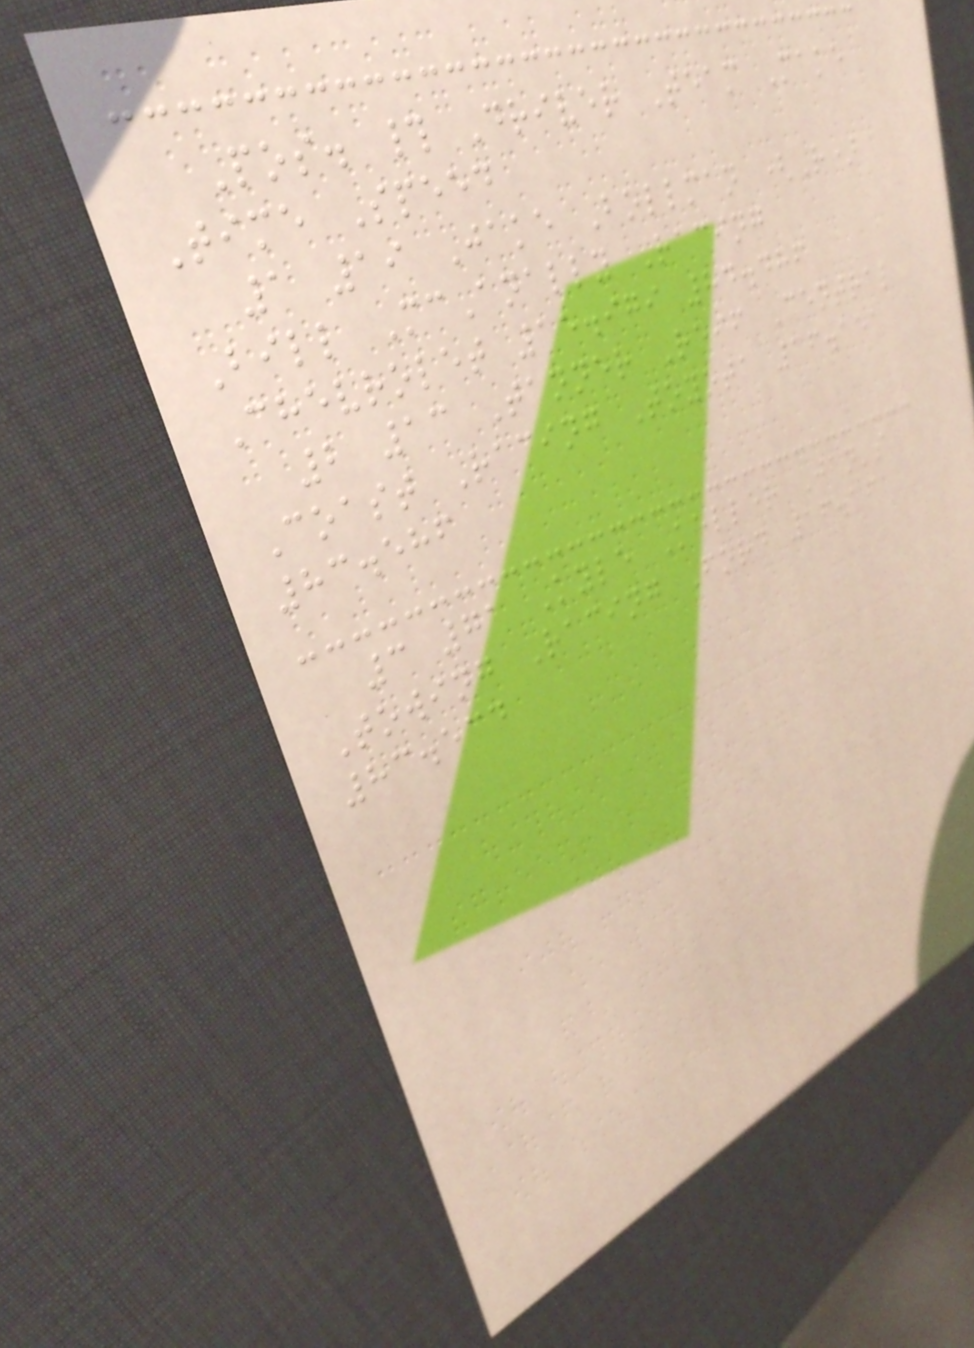Pos. # Driver Team Make
Time Speed
1 19 Jake Bollman (R)
Bill McAnally Racing
Chevrolet 15.979 84.486
2 13 Tanner Reif Central
Coast Racing Toyota 16.151
83.586
3 71 Kyle Keller Jan's
Towing Racing Ford 16.161
83.534
